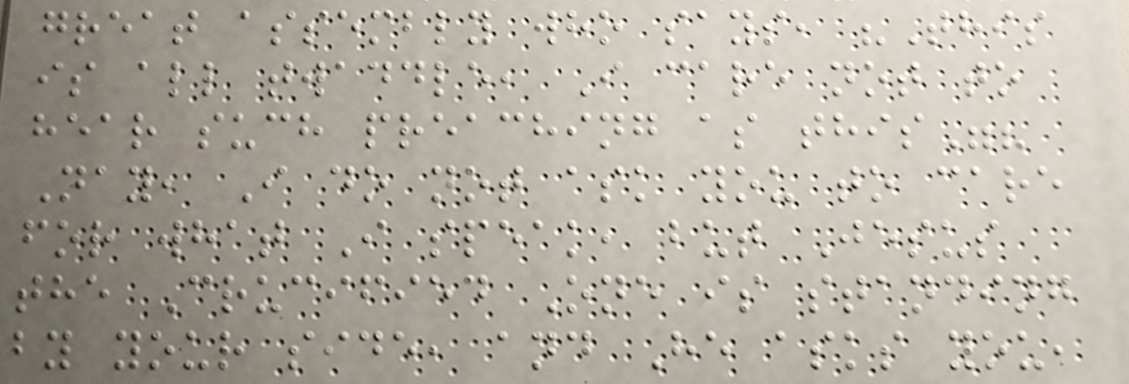great assembly who says, "This
is all twaddle, I care not to
hear such preaching as this"?
Nay, I do not ask you to care
for what I speak, but Jesus
the Crucified One is standing
by your side, and He asks you,
